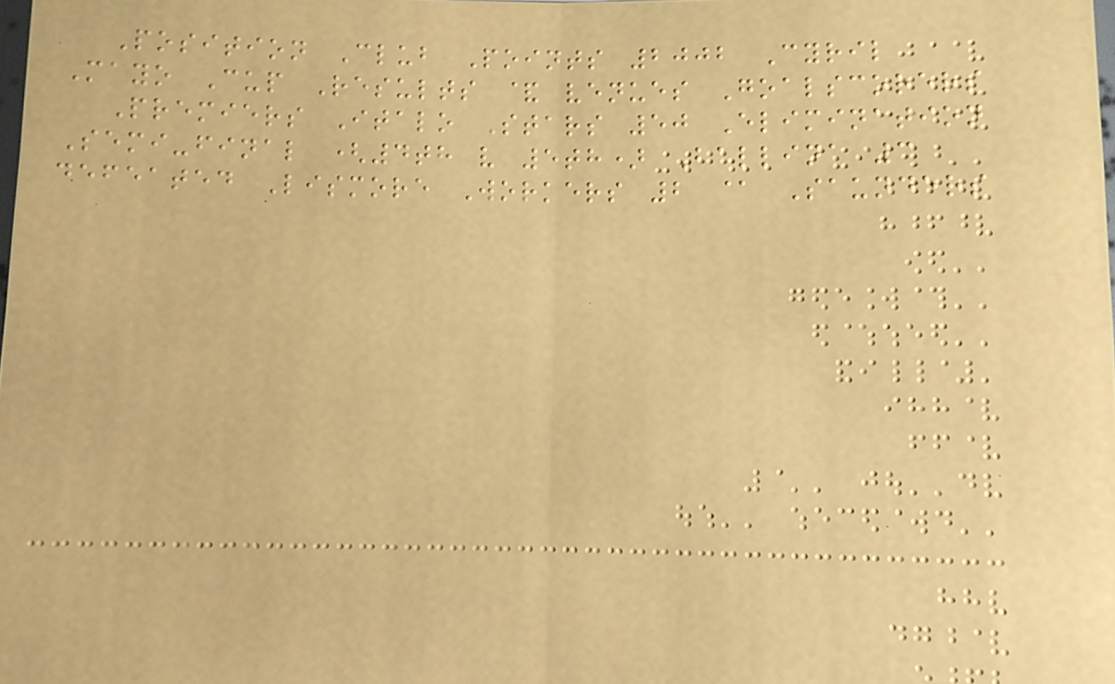Position Club Points 2002 Cyril
Mayo Cup Results & venues Goalscorers
Premiers Italo Stars 50 Elimination
Semi-final (4th v 5th) Ballina 3
defeated Lismore Workers 2 @ Saunders
